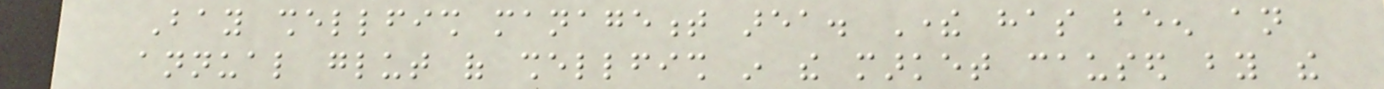Bay shellfish management area. There has been an
annual glut of shellfish in the market caused by the
